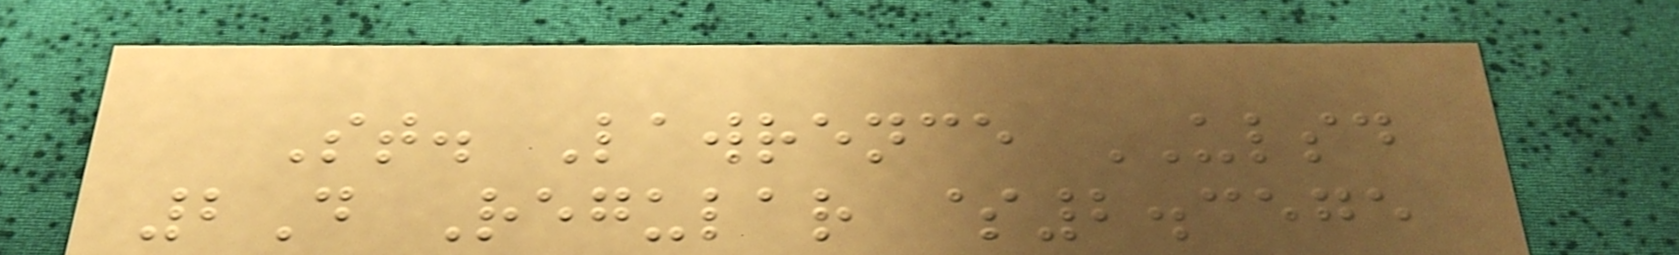St. Lawrence ULSD
2D Regular $2.3575
